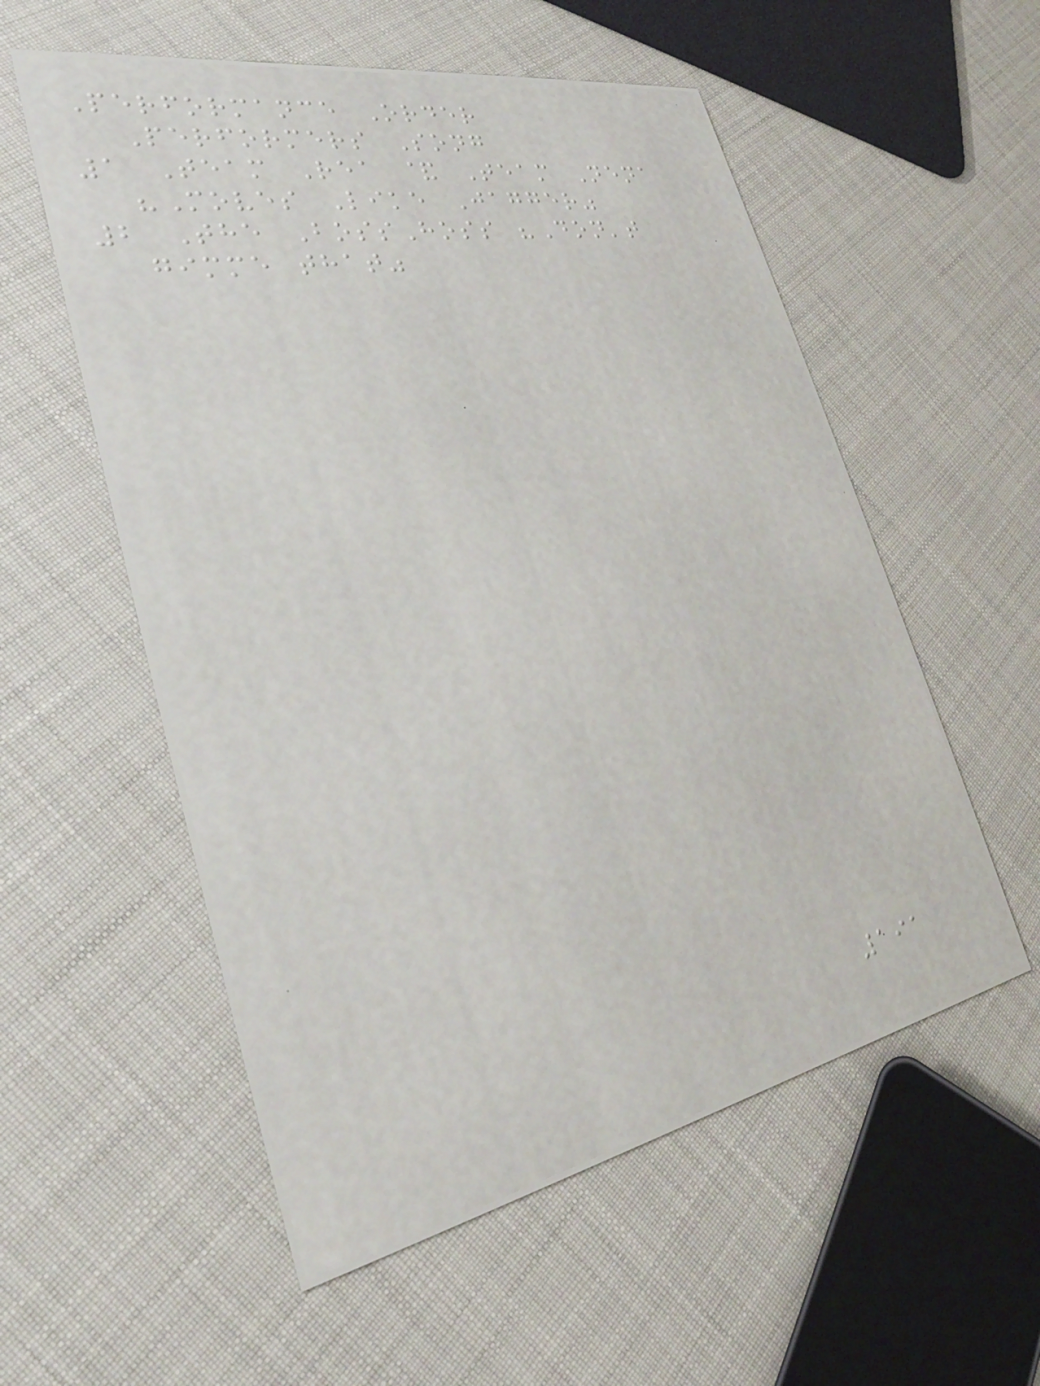Performance Order
Performers Song
1 Team Rea & Team Nena
"Moves Like Jagger"
2 The BossHoss "Don't
gimme that"
191
